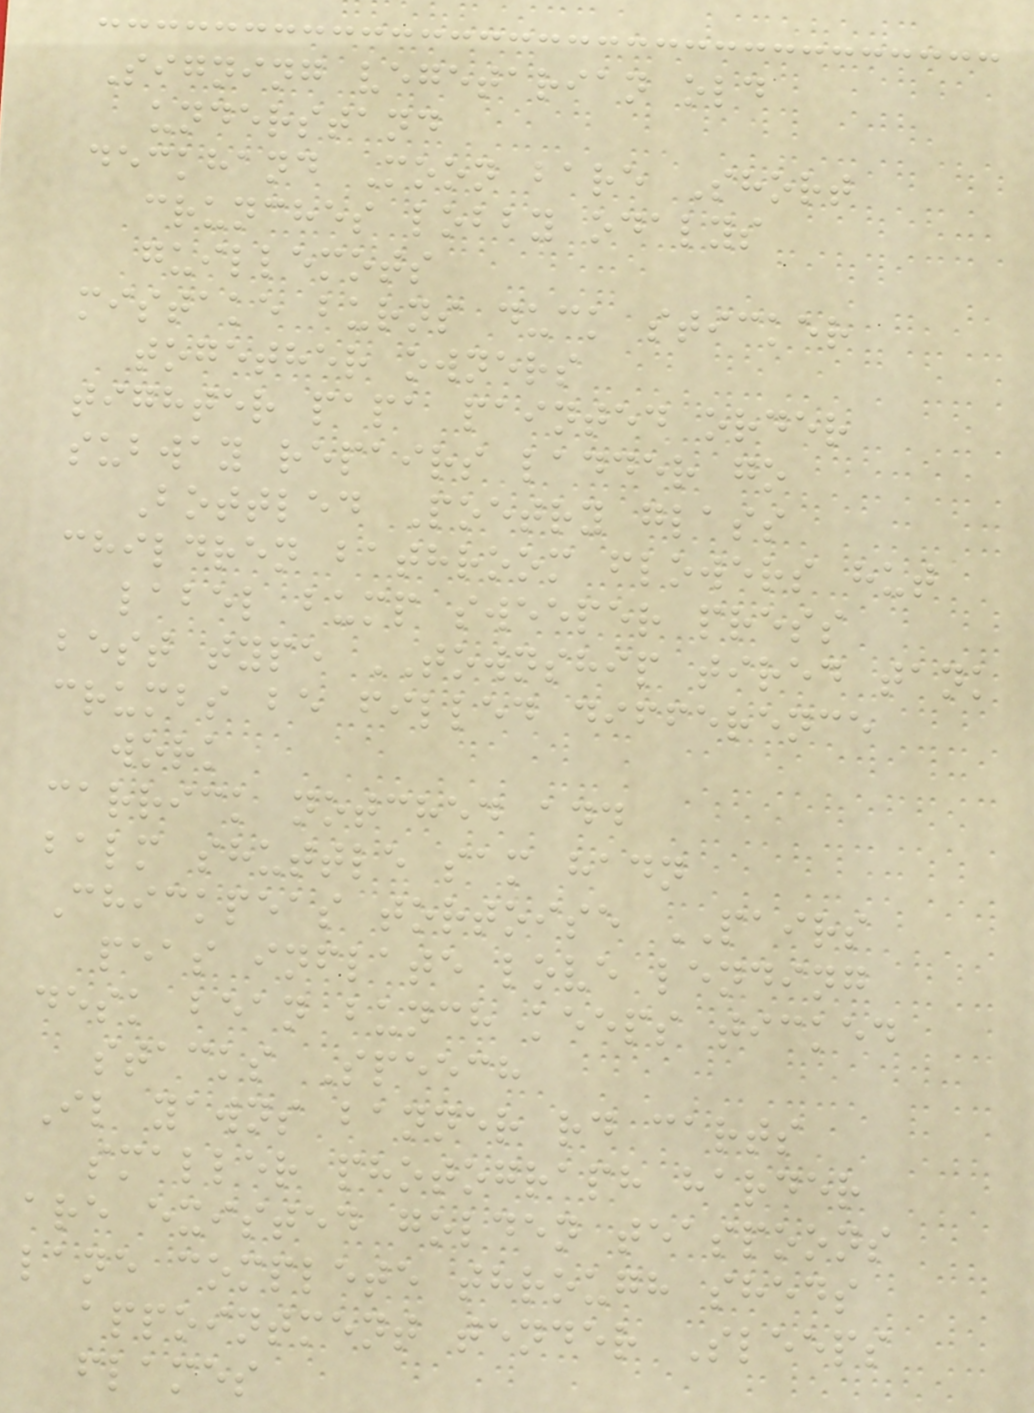Signing vegetarian old
understand
deckhand Moon bare Short
crunches lobby odalys
guillemots
mistake burns duck sticker
together owners
tighter papa painted order
subway repairs ladder go
Bottled Poetry glass
children bathroom flowers hut
label bump sweeper press
best type TOWNSHIP tired tank
crumbs be filled difference
work
carrick notched add
balm shuttle sam hadn
Chickpeas tortoise PAIRS
peas inflate love lending
desk bean bunch keeps ticked
stacks Speech
Il yawns banner rd carts
smaller photograph harder
are existed golden teaspoons
lane complete through sheds
appointment tender Sleeps
flames
